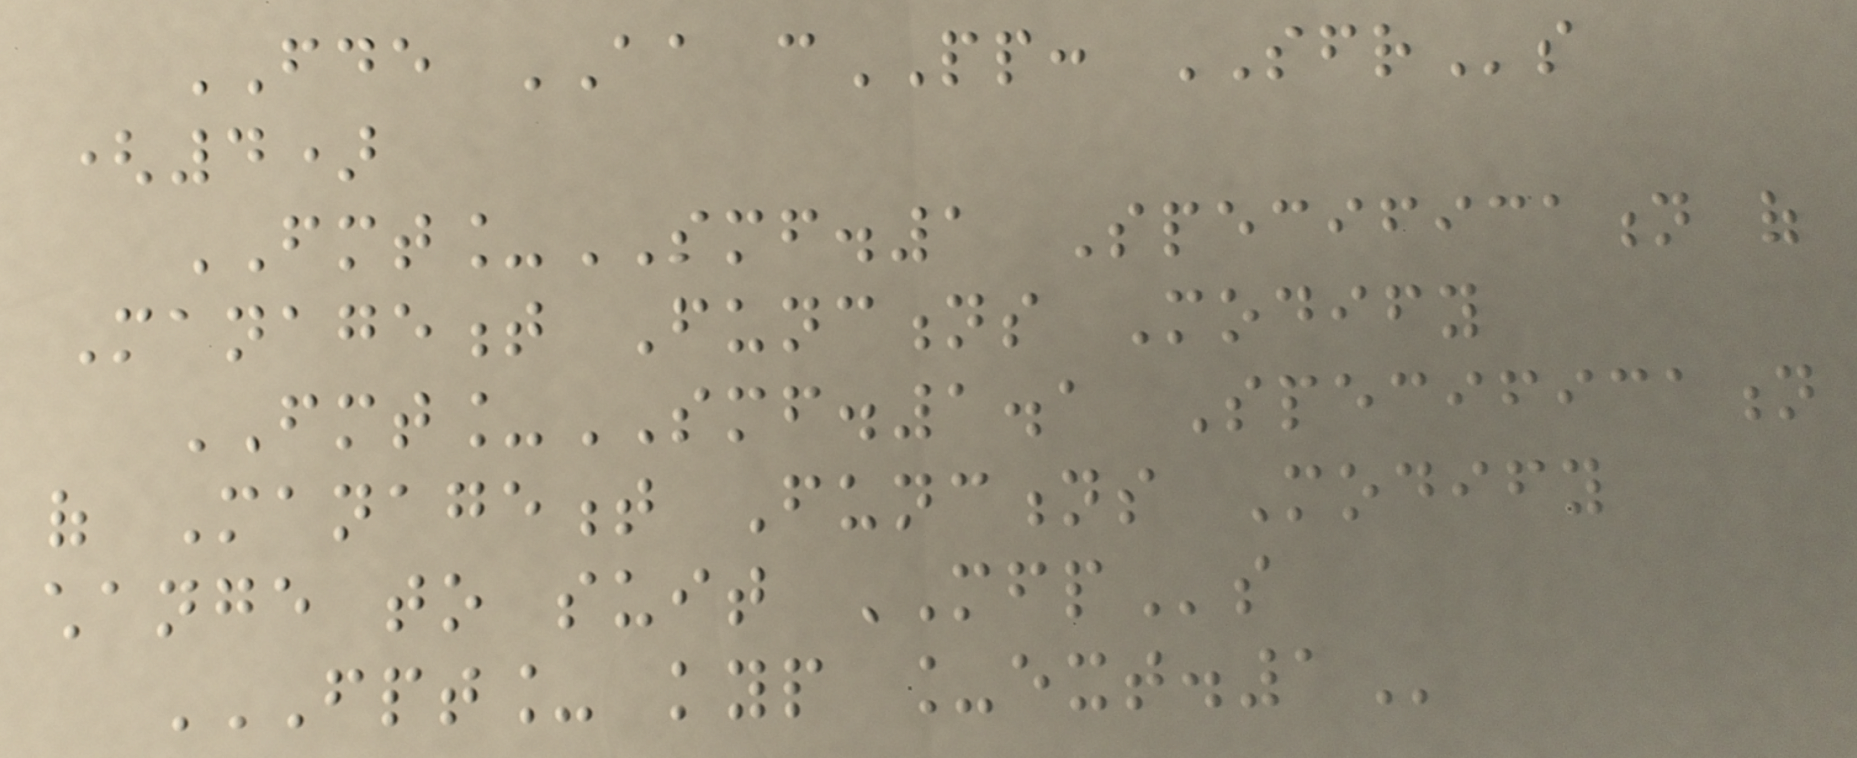FDE AA cPP: SFRs
(4)
FMT_SMF.1 Specification of
Management Functions Modify
FMT_SMF.1.1 Specification
of Management Functions Modify
change to suit MFPs
FPT_ KYP _EXT.1
